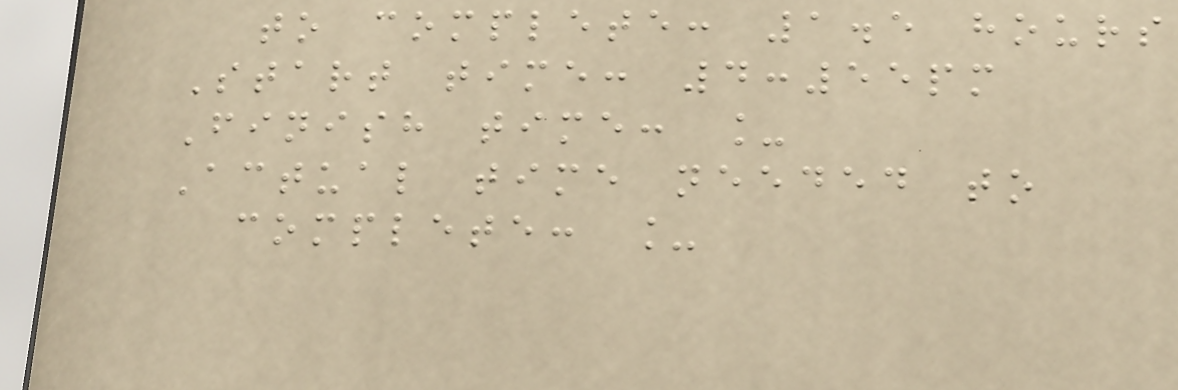to complete: 1.5 hours
Start time: 4:55pm
Finish time: _
Actual time needed to
complete: _
